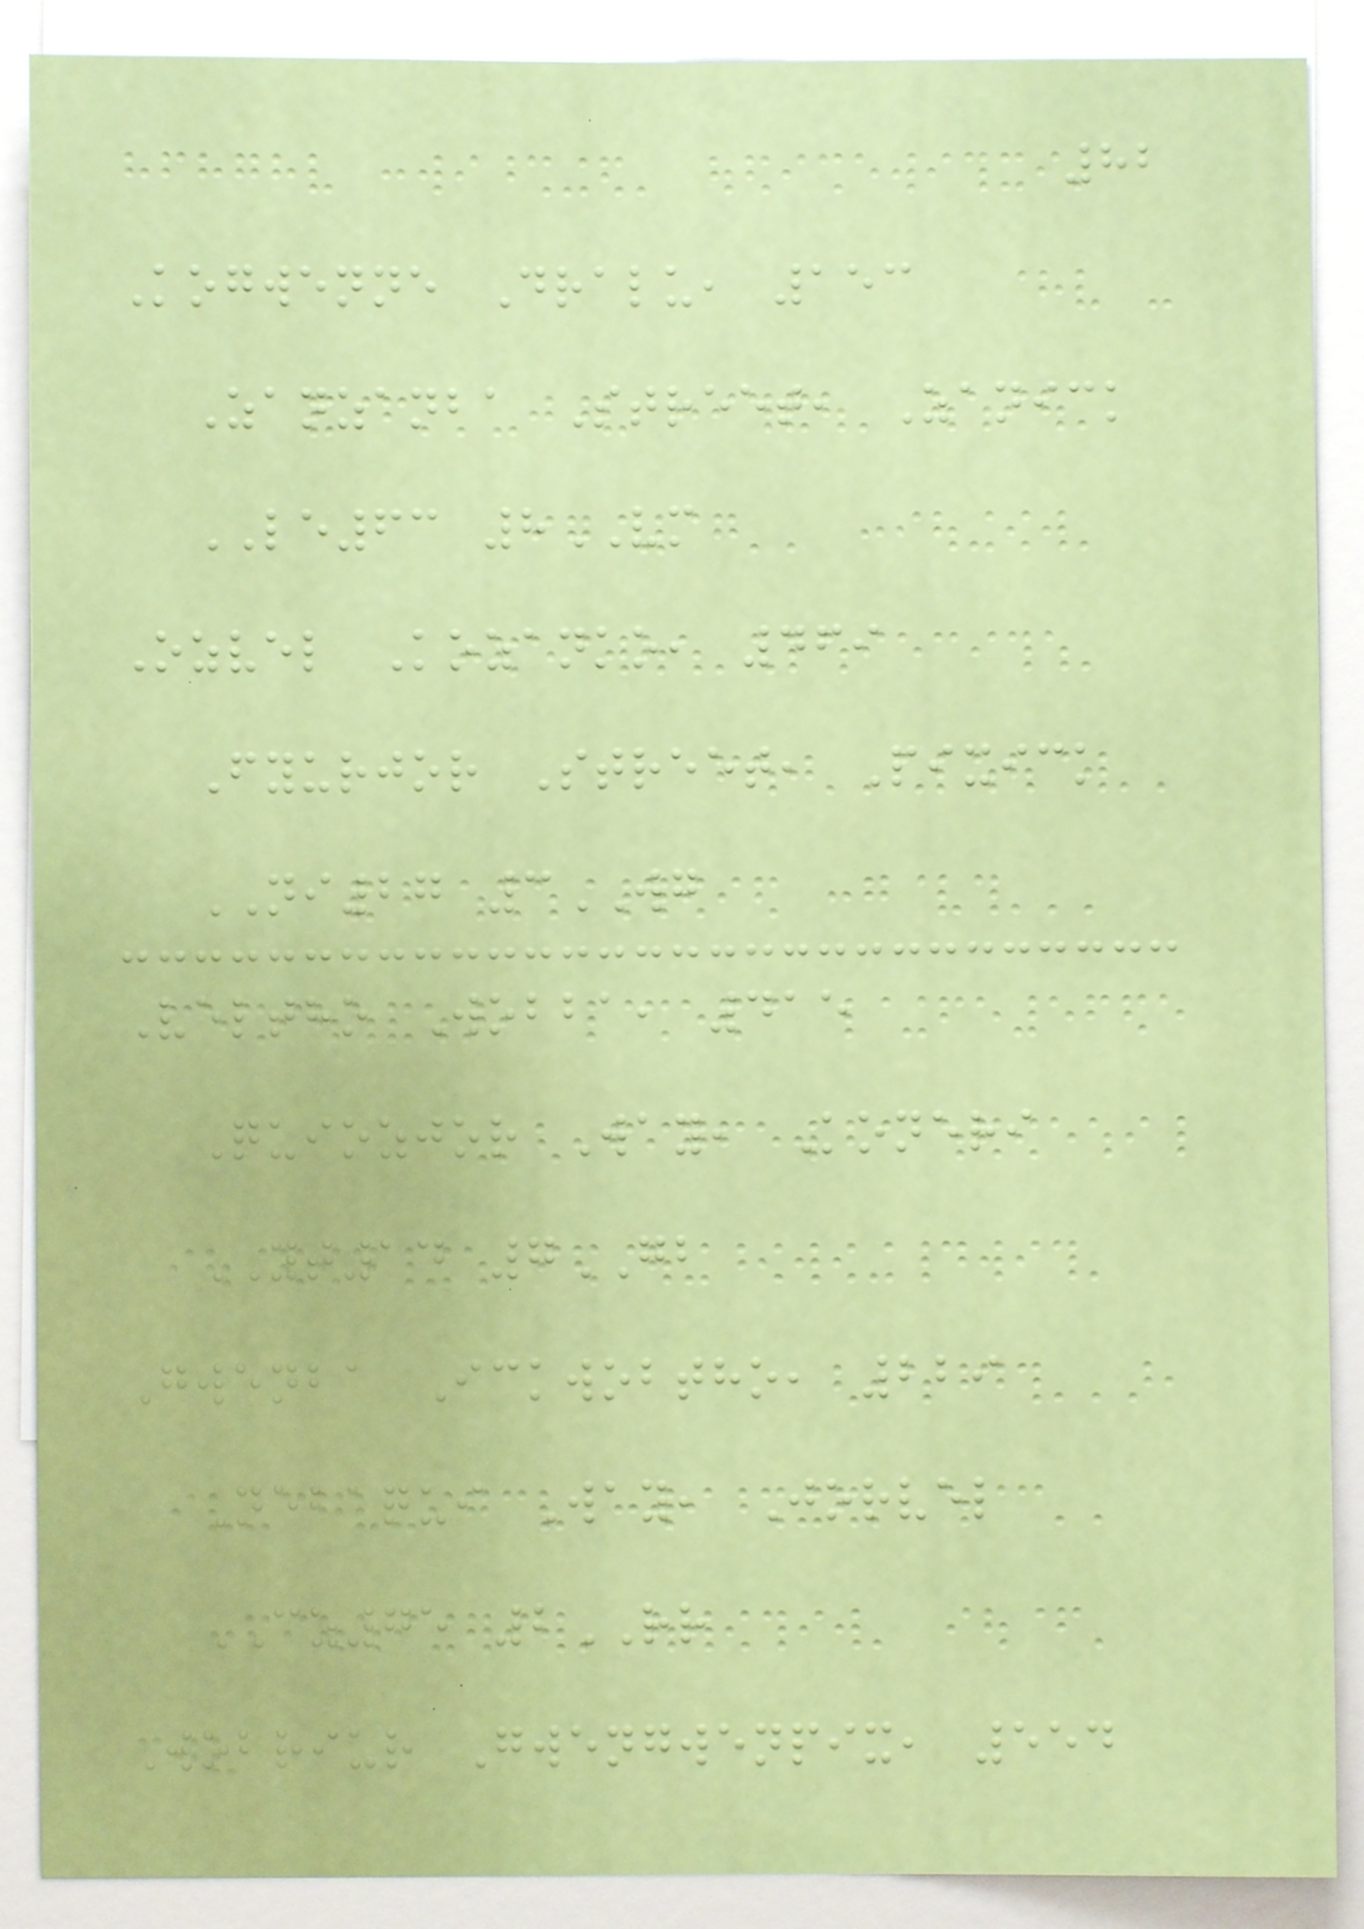82
Kogwenne Dralu, 153
Zanzanba Street, Zanick
LE63 8VM
Ozvel Kozanko, 469
Fyurjor Street, Pixick
NI27 3WG
Veltho Wobba, 415
Quiozjor Way, Koneri
YT14 7GB
Gwenba Ickwobtho, 229
Nebaqui Way, Jorvel
CZ75 2RR
Wobriur Gwengwenpix, 554
